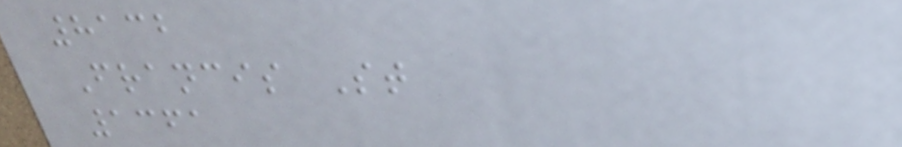8132
Francis St
1361
